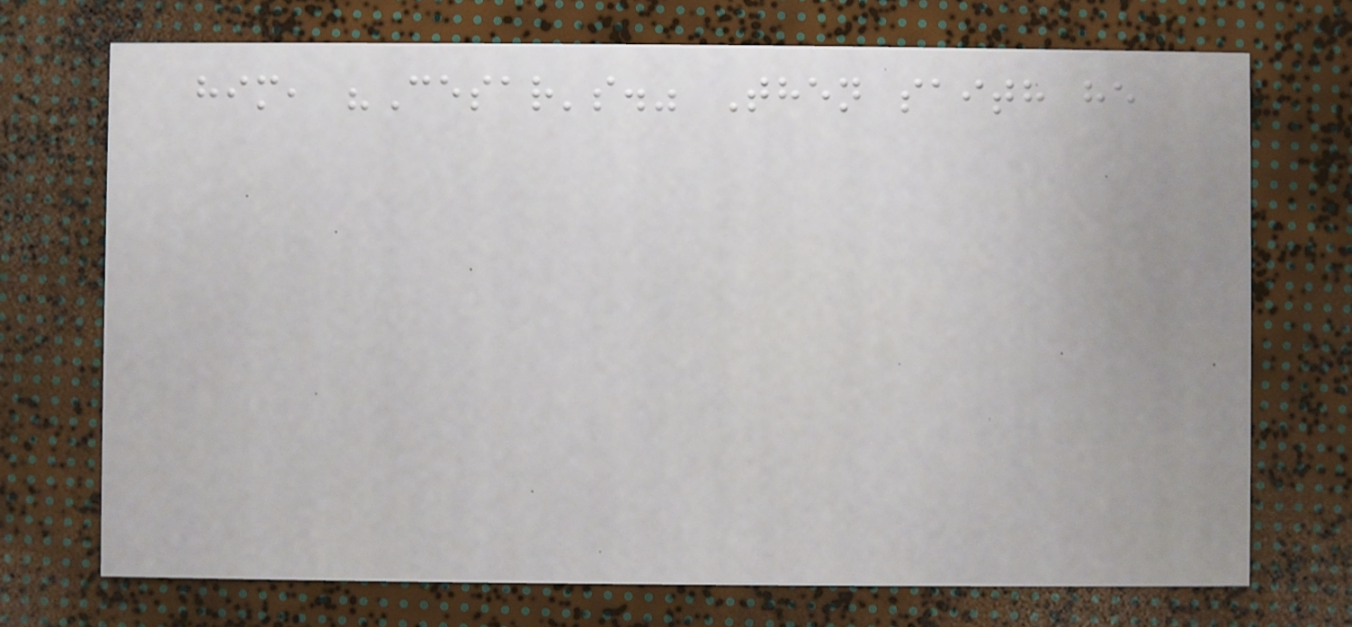him, "Cesar's." Then saith he
